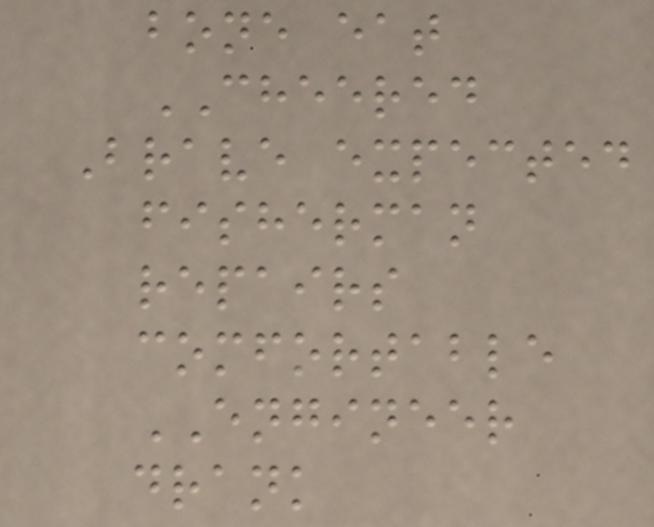bone eat
CHEERED
Brave expected
fisherman
repairs
comfortable
ENGINEER
drank
